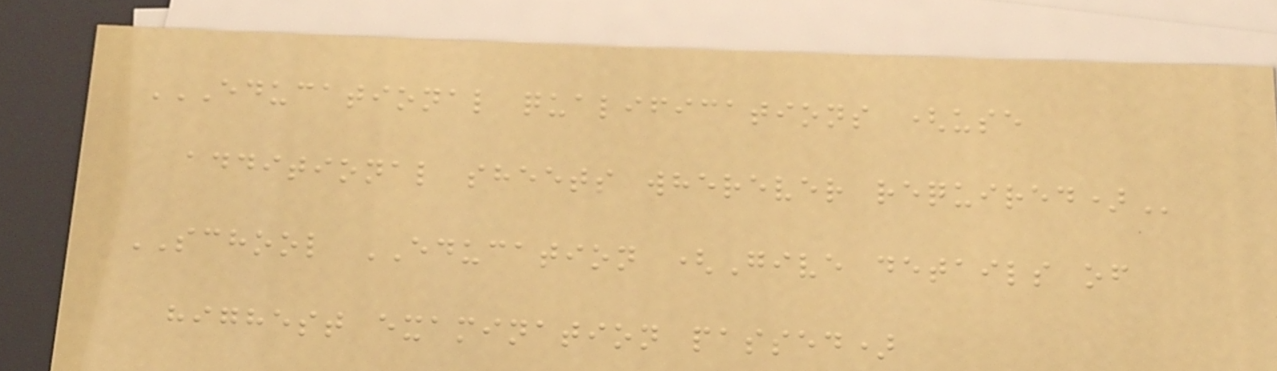EDUCATIONAL QUALIFICATIONS (USE
ADDITIONAL SHEETS WHEREVER REQUIRED)
SCHOOL EDUCATION (Give details of
highest examination passed)
